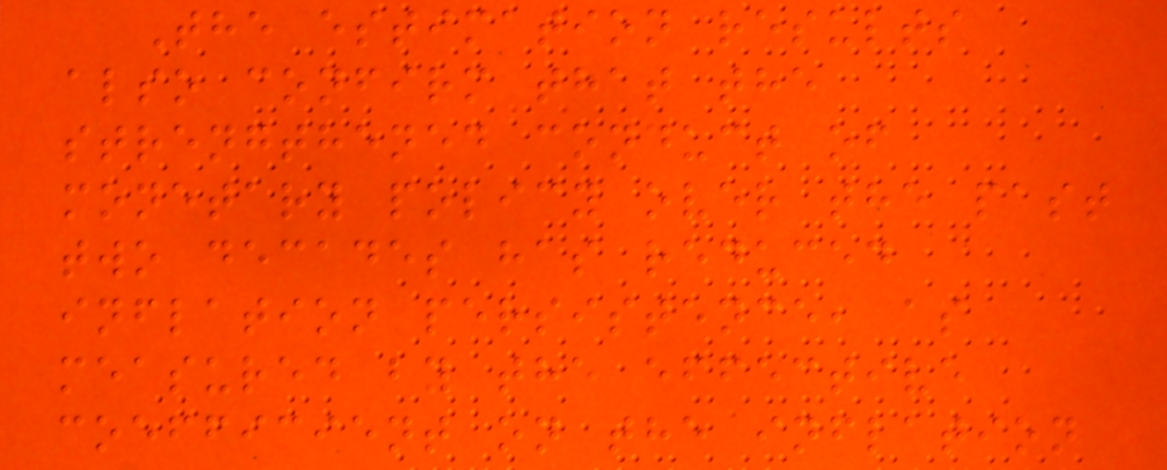The estimation results
also confirm that the
strengthened conduct of
monetary policy over the past
two decades has reduced
inflation persistence, as
measured by the effective
coefficient on the inflation
